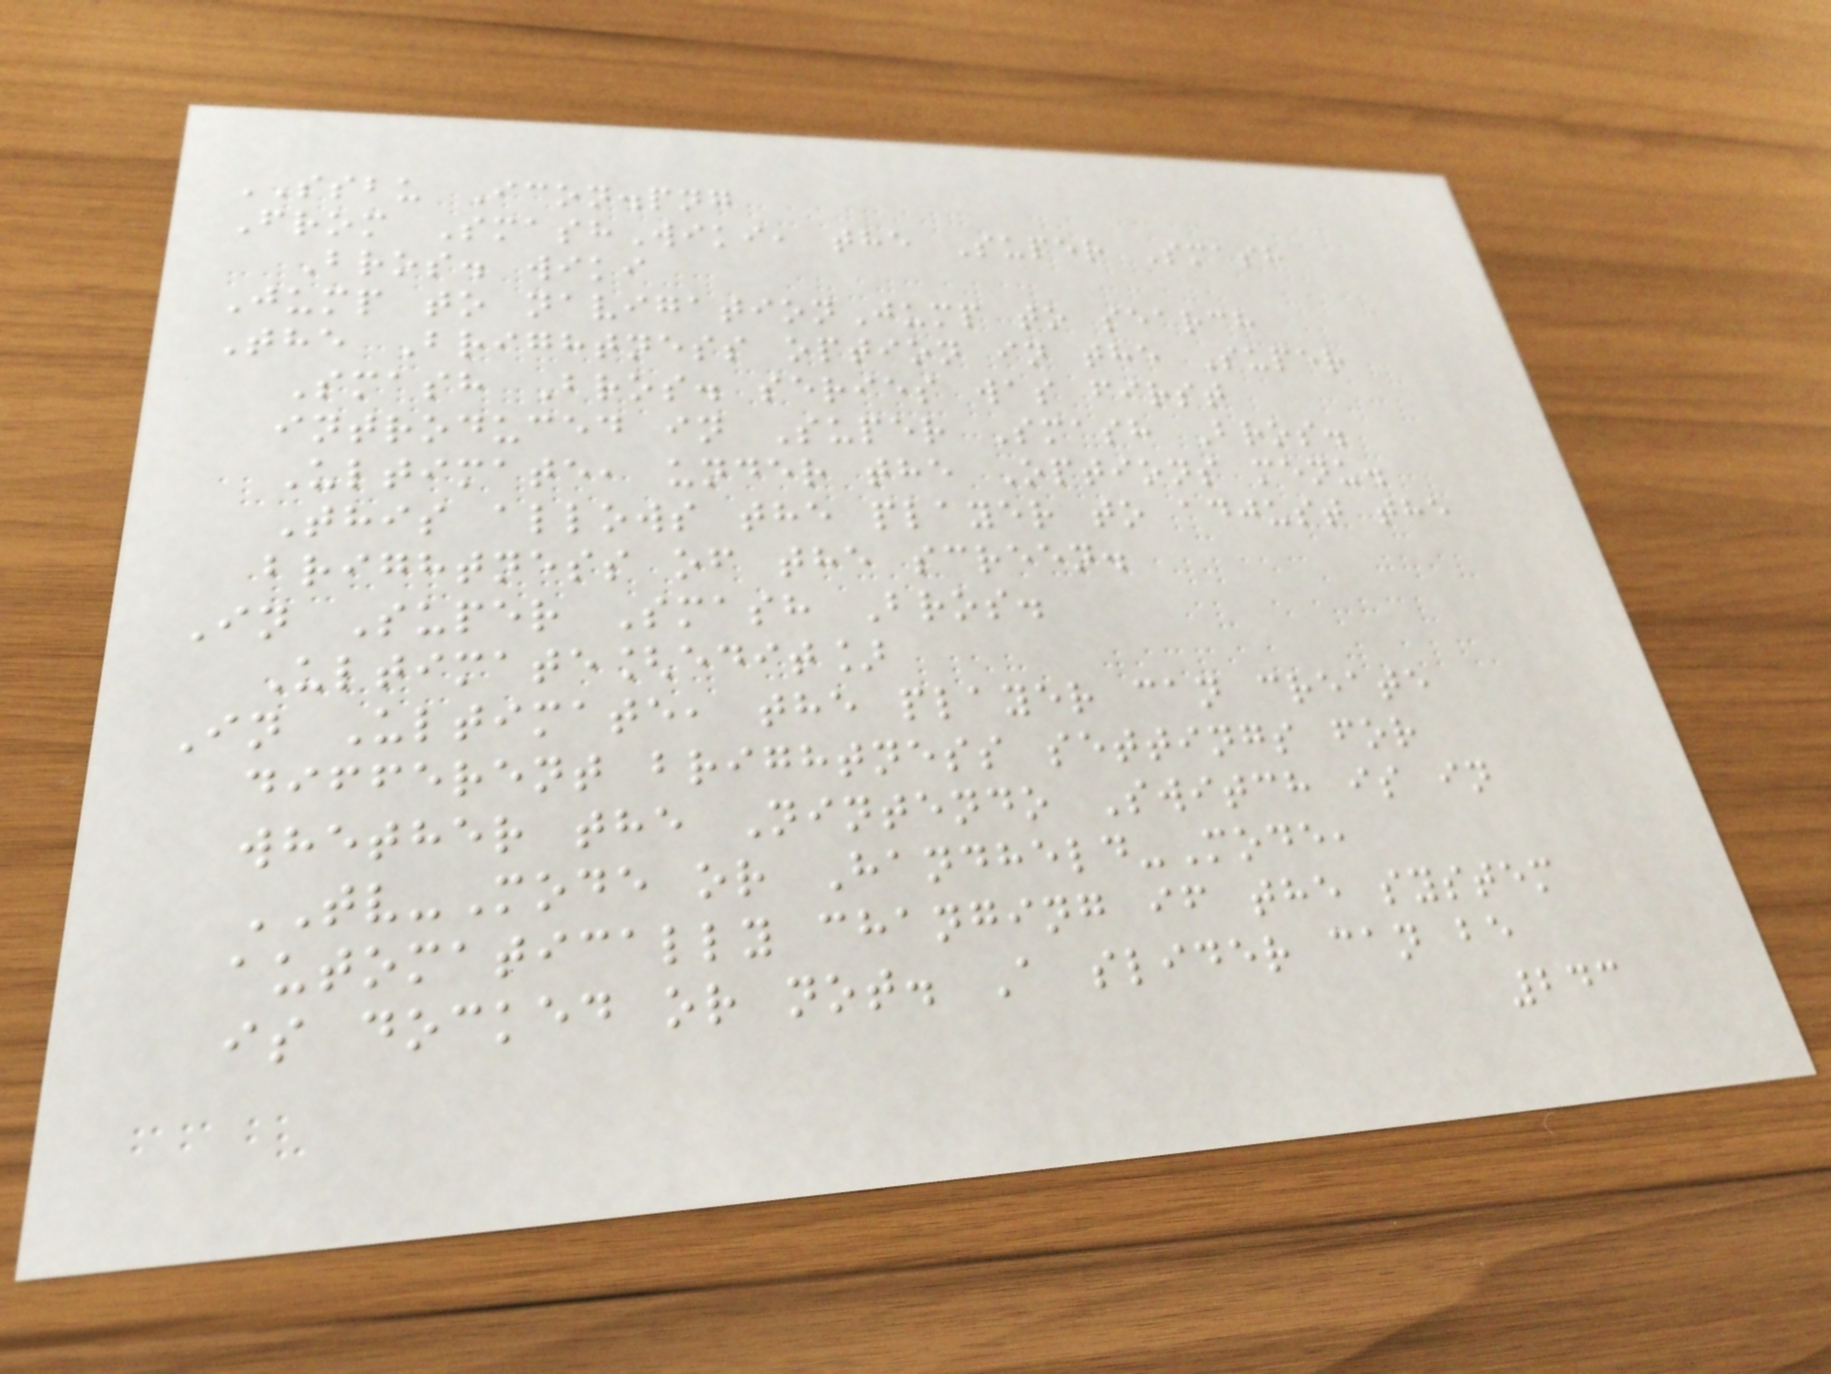SSBU Icon.png
From SmashWiki, the Super Smash
Bros. wiki
Jump to navigationJump to search
The Brightness option in the Super
Smash Bros. series was first
introduced in Super Smash Bros.
Ultimate, under the Options menu.
This allows the player to adjust the
brightness of the screen.
In Super Smash Bros.
Ultimate[edit]
In Ultimate, the player can create
different brightness settings for
whether the Nintendo Switch is in
TV-Mode or Handheld-Mode,
automatically changing if the system
is docked or not. A slider can be
243
